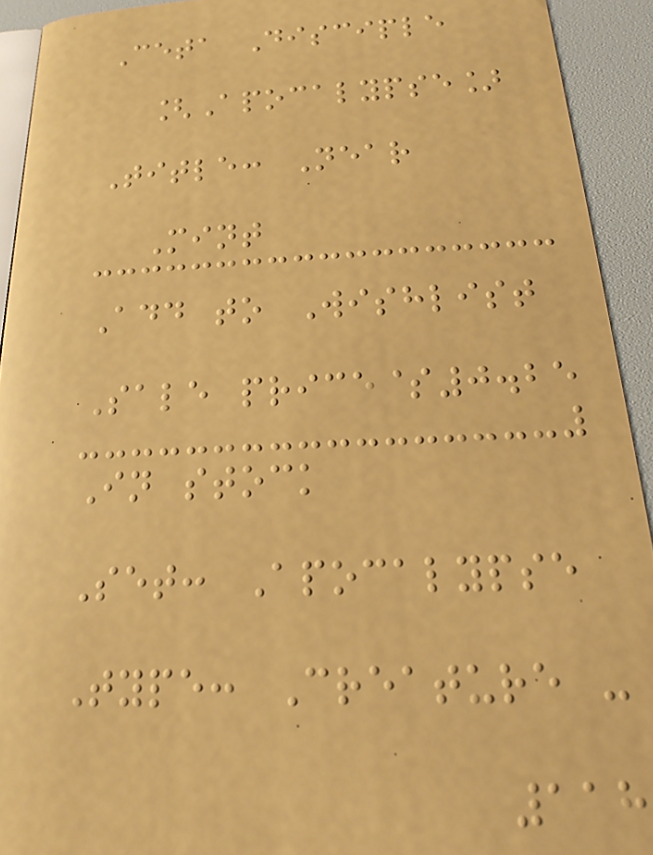Ceta Disciple
[Apocalypse]
Title: Near
Mint
Add to Wishlist
Sale price$0.25
In stock
Set: Apocalypse
Type: Creature -
118
